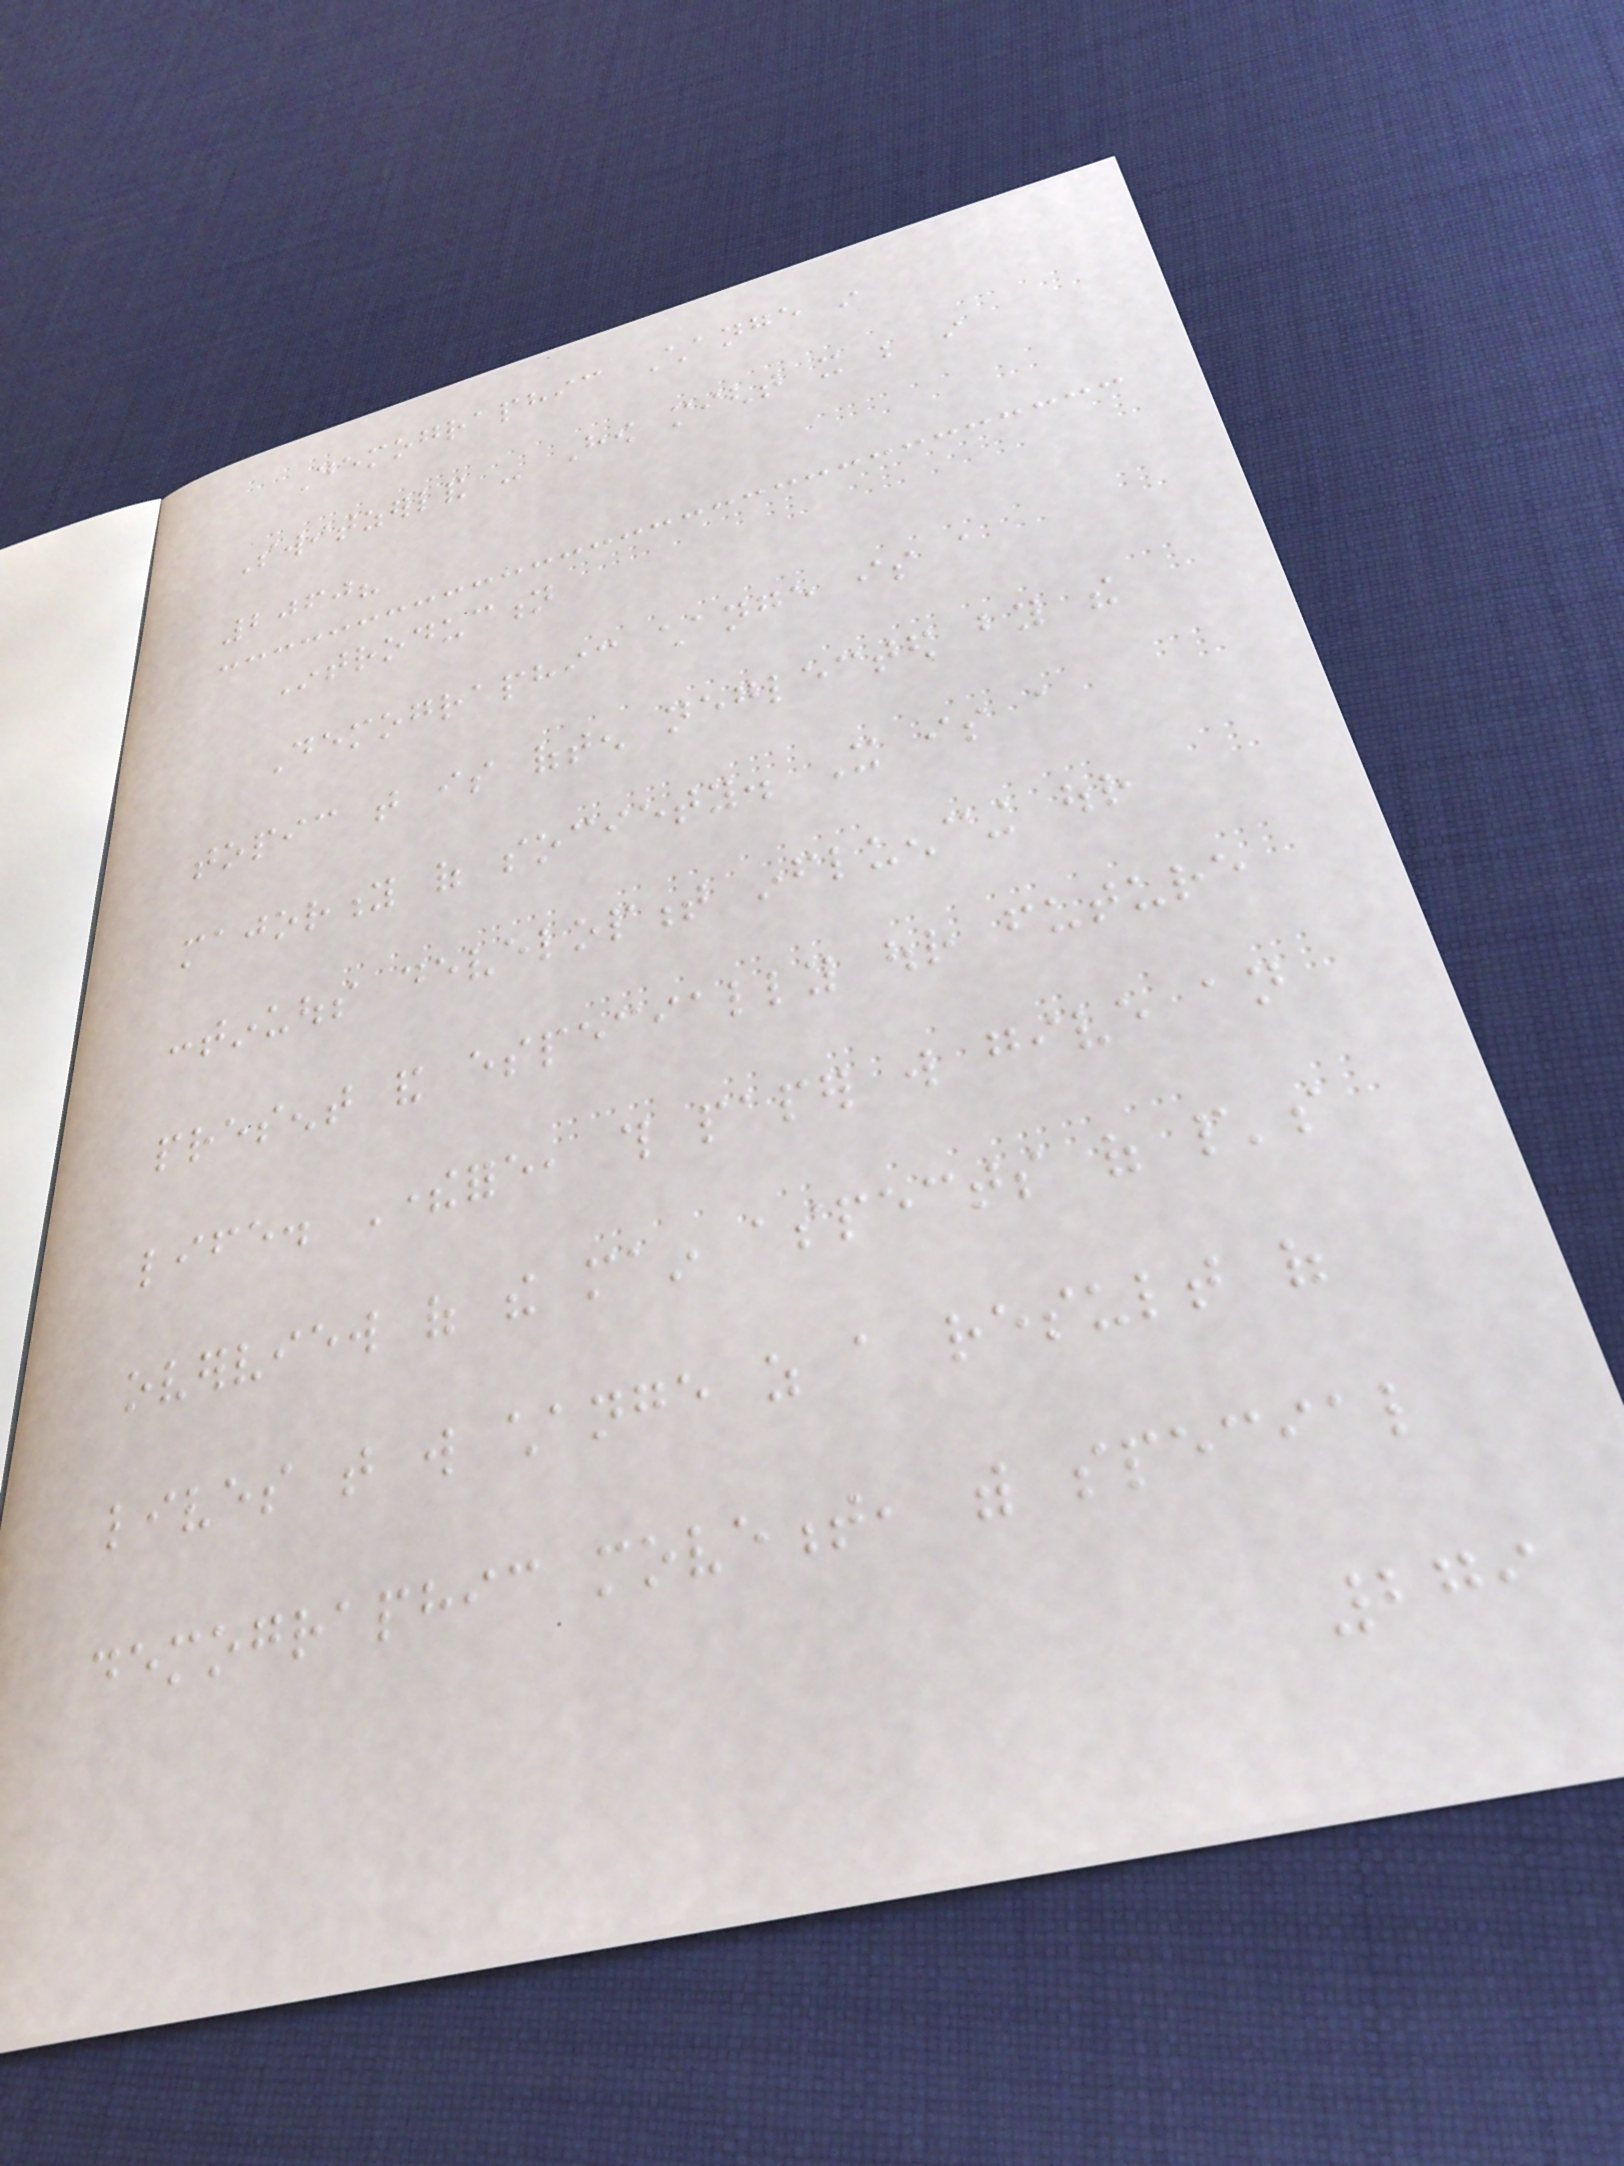Demographic Change in
Switzerland - How might it be in
2060?
Introduction
Demographic change is a
topic that is often neglected by the
majority of society. It is a
continuous development influencing our
present and especially our future
life. Therefore, this paper will give an
overview of the main aspects of people's
lives that will change as a result of
demographic movement, with special
279
